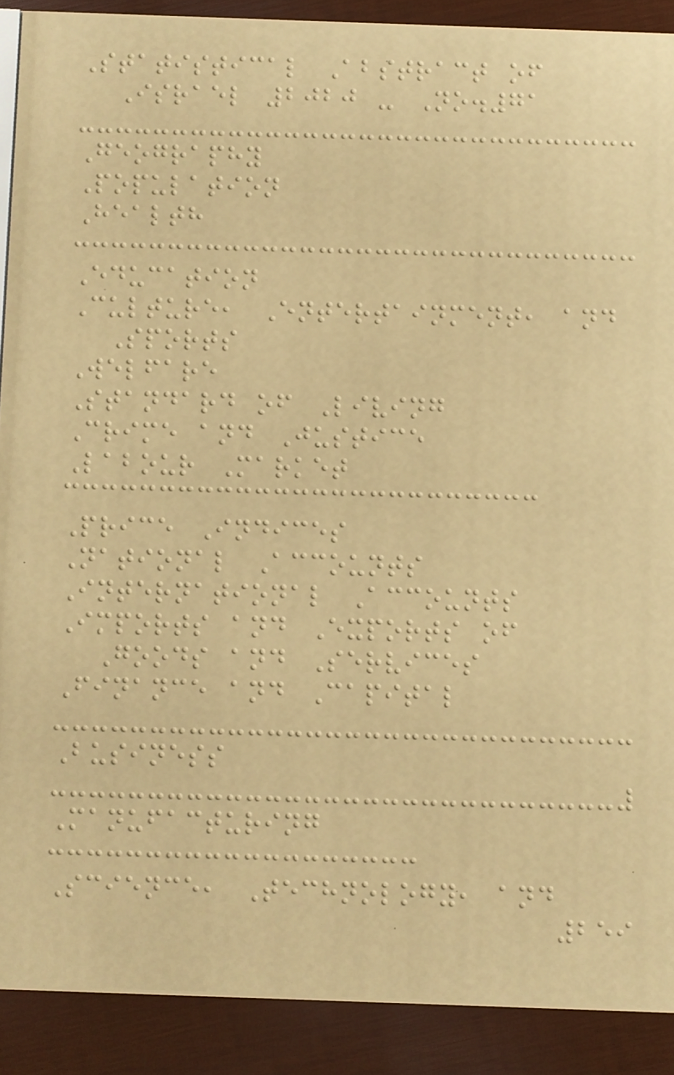Statistical Abstract of
Israel 2020 - No.71
Geography
Population
Health
Education
Culture, Entertainment, and
Sports
Welfare
Standard of Living
Crime and Justice
Labour Market
Price Indices
National Accounts
International Accounts
Imports and Exports of
Goods and Services
Finance and Capital
Business
Manufacturing
Science, Technology, and
259
